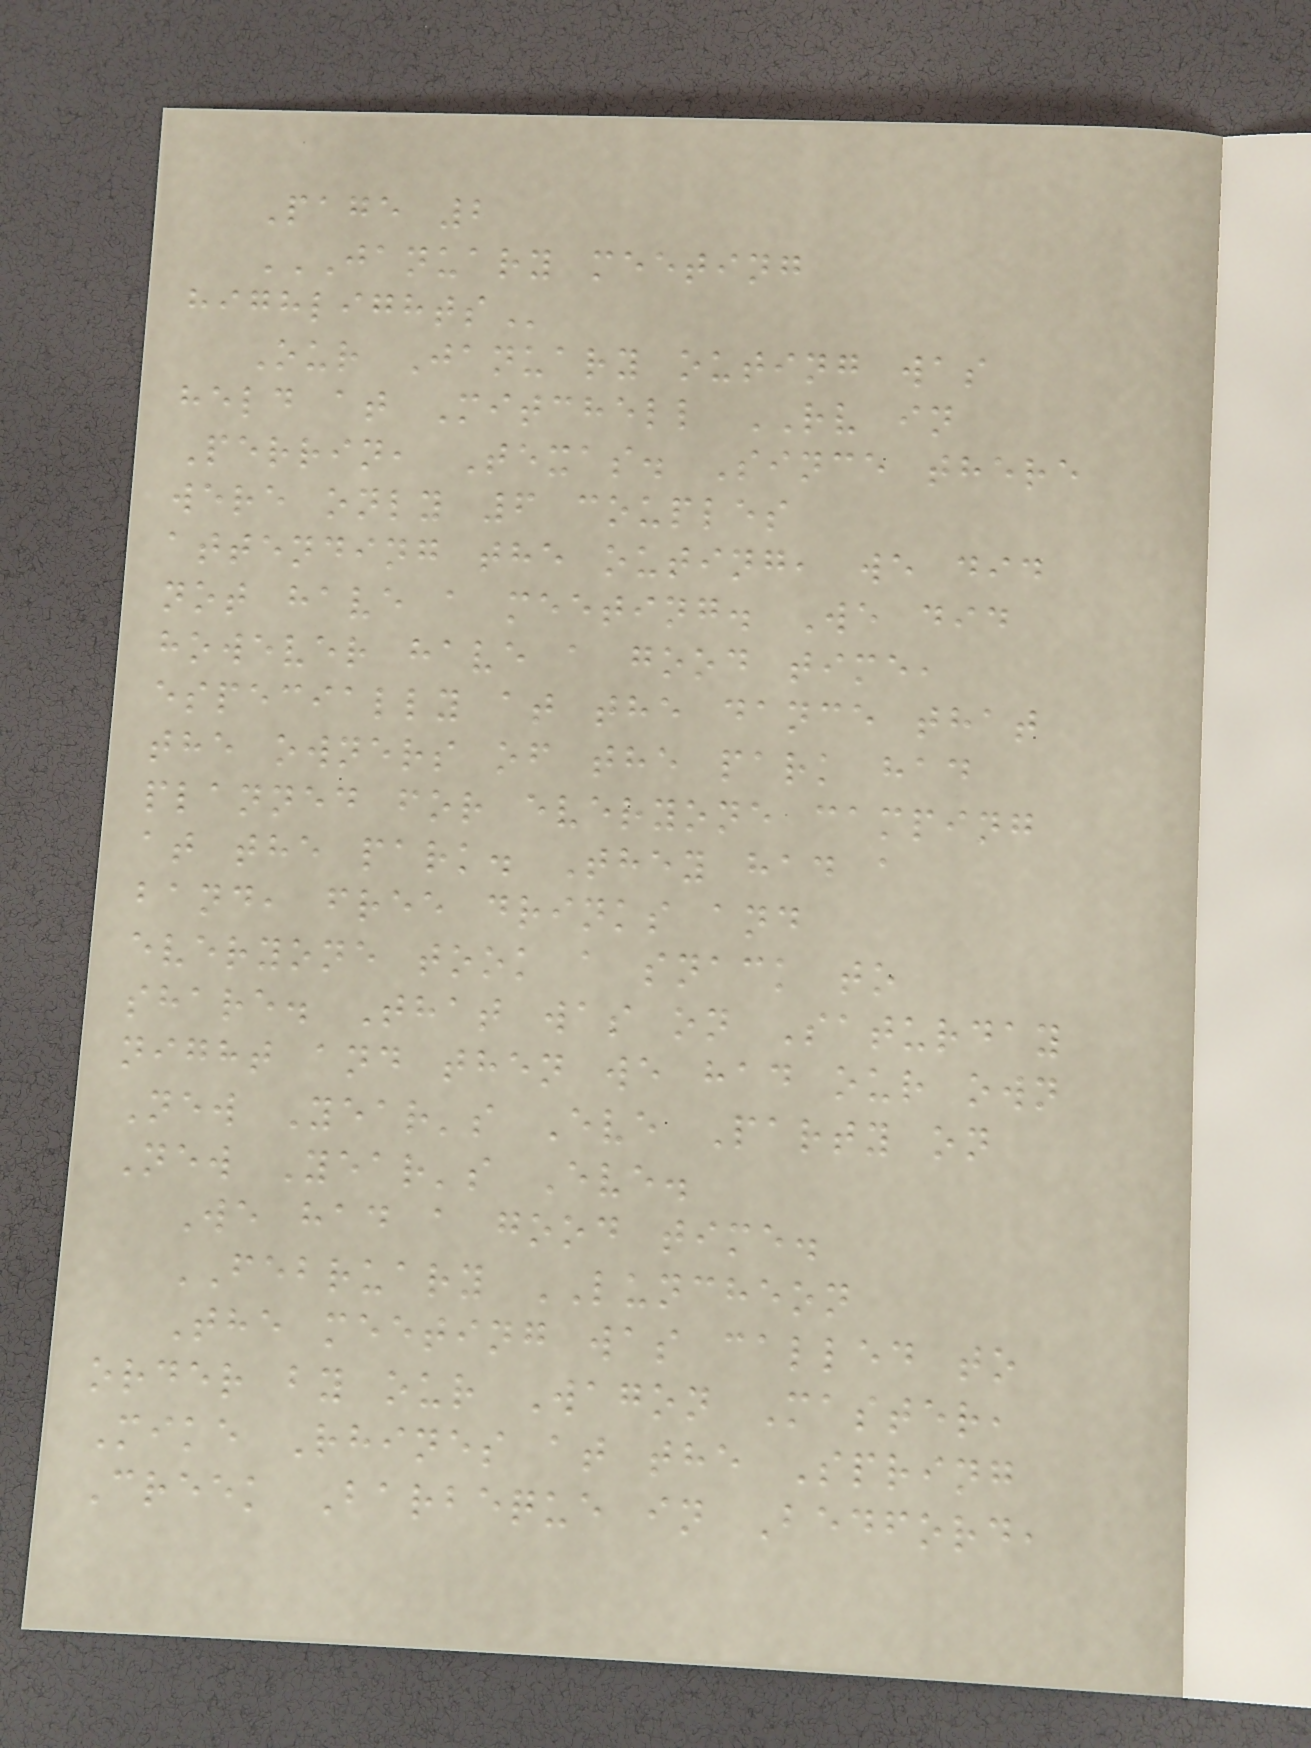Page 2
JANUARY MEETING
HIGHLIGHTS
Our January outing was
held at Mitchell RV in
Perrin, Texas. Since there
were only 6 couples
attending the outing, we did
not have a meeting. We did
however have a good time,
especially at the dance that
the owners of the park had
planned for everyone camping
at the park. They had a
band, free drinks and
everyone took a snack to
share. That was on Saturday
night and then we had our own
New Year's Eve Party on
New Year's Eve.
We had a good time.
FEBRUARY LUNCHEON
The meeting was called to
order by our Wagon Master,
Mike Rhines at the Spring
Creek Barbeque in Bedford,
